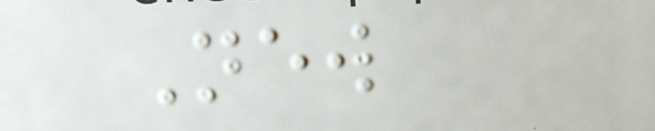New
